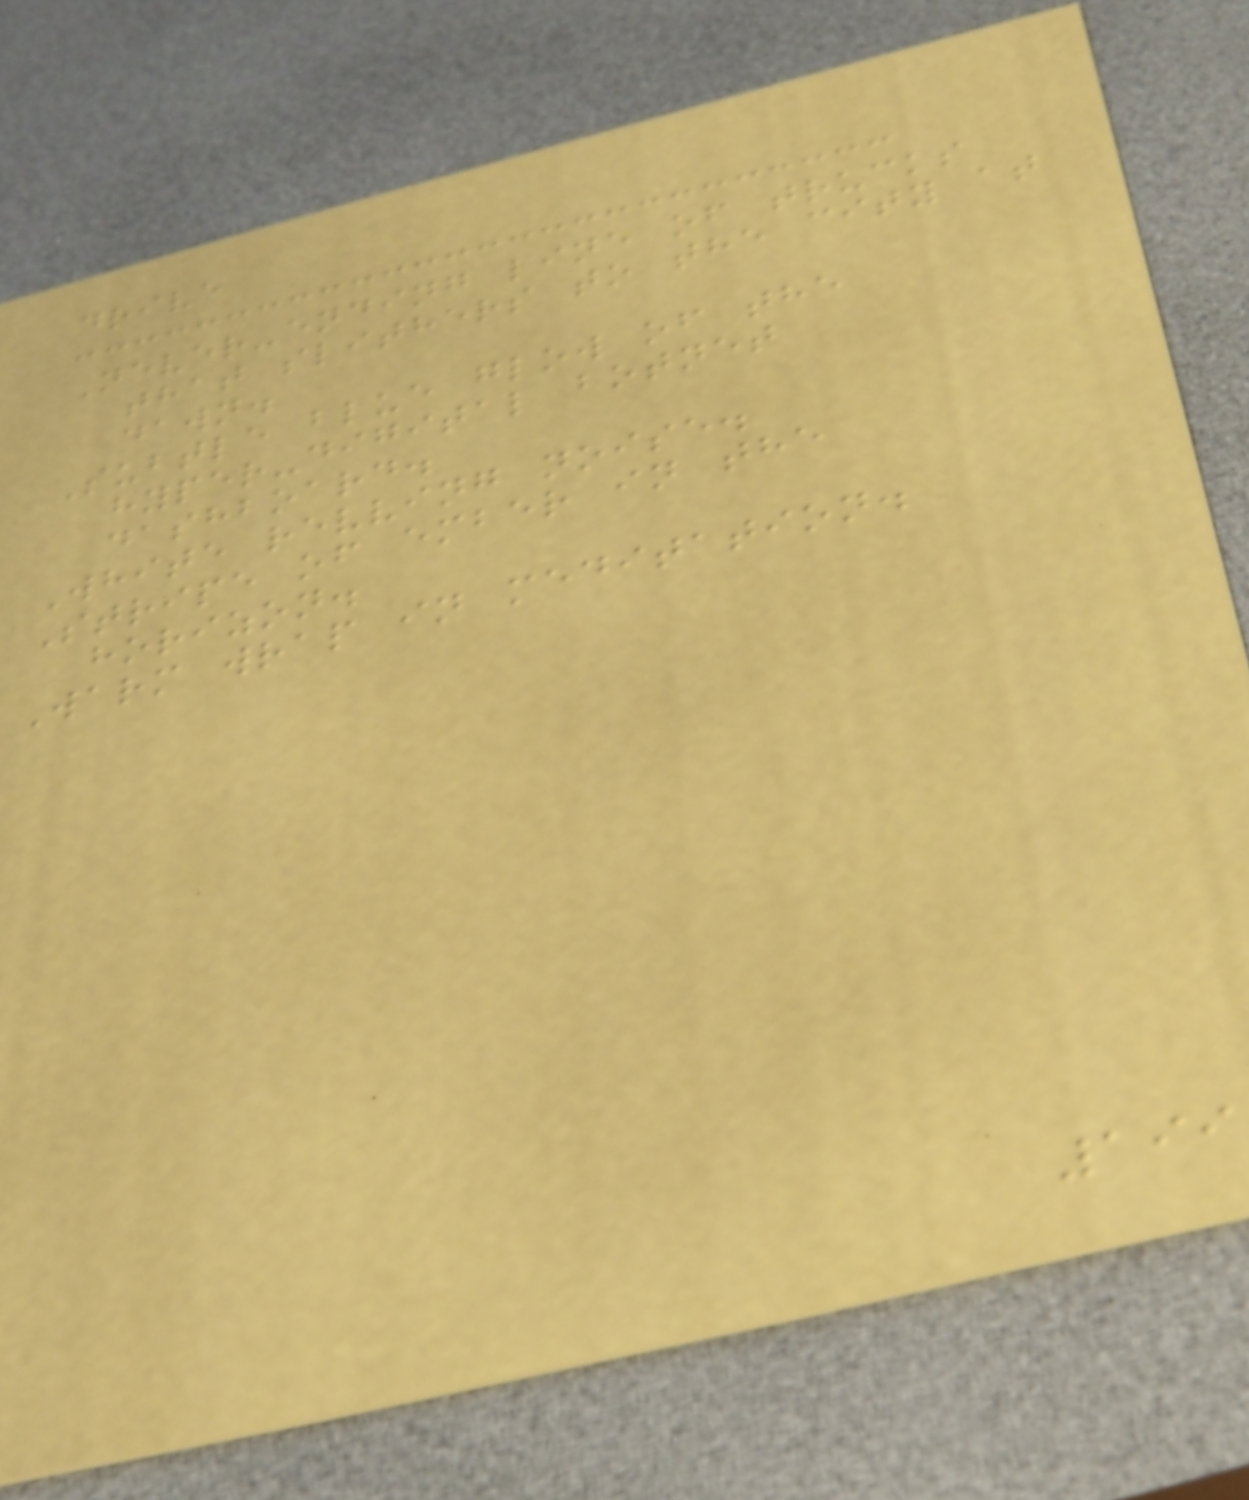drive
Never-ending line of trucks
that slithers to the city at
dawn.
Subtle blue glow of the
hyper-digital botnet
dashboard.
White revving noise.
Stripe of ember in the
horizon.
Warm wrap in meditation.
199
